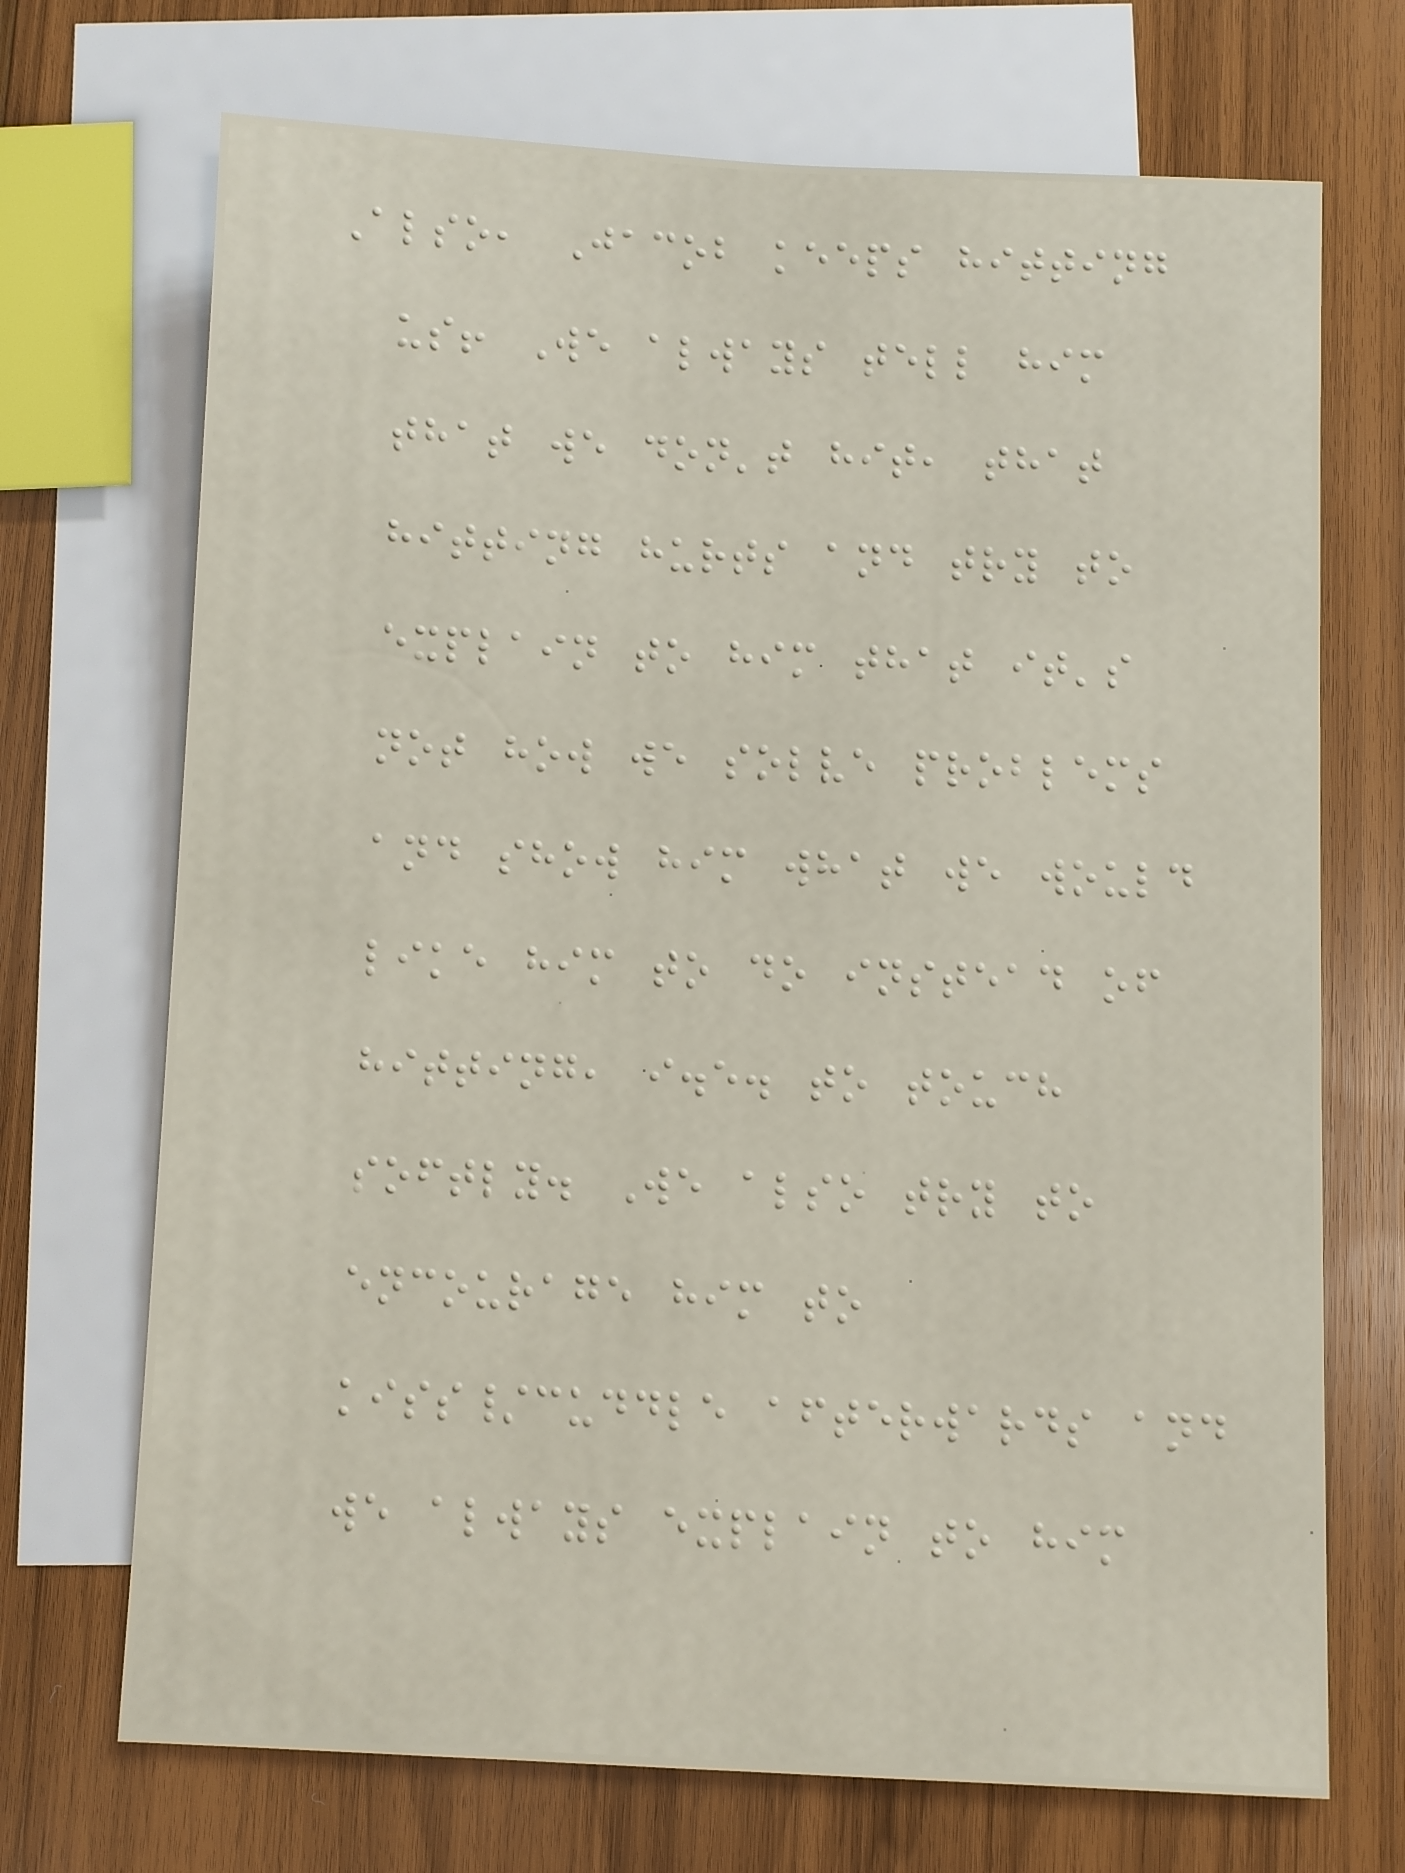Also, Jacob keeps hitting
us! We always tell him
that we don't hit, that
hitting hurts and try to
explain to him that it's
not how we solve problems
and show him what we would
like him to do instead of
hitting, i.e. to touch
softly. We also try to
encourage him to
kiss/cuddle afterwards and
we always explain to him
